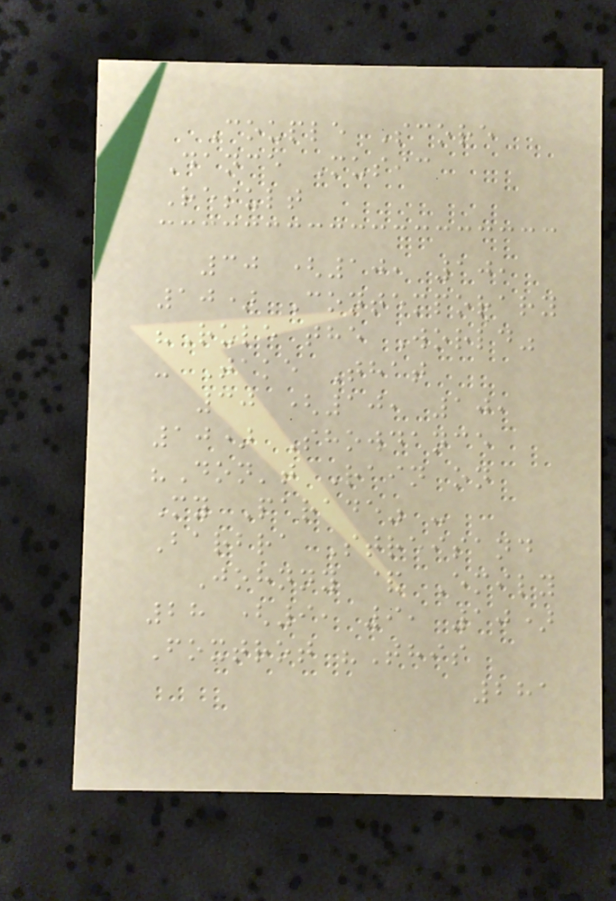Couple Score
Dance Music
Result
30 (10, 10,
10) Contemporary
"Rule the World"
- Take That
30 (10, 10,
10) Showdance
"Don't Rain on
My Parade" -
Barbra Streisand
Johnny & Emily
28 (9, 9, 10)
Foxtrot "This
281
